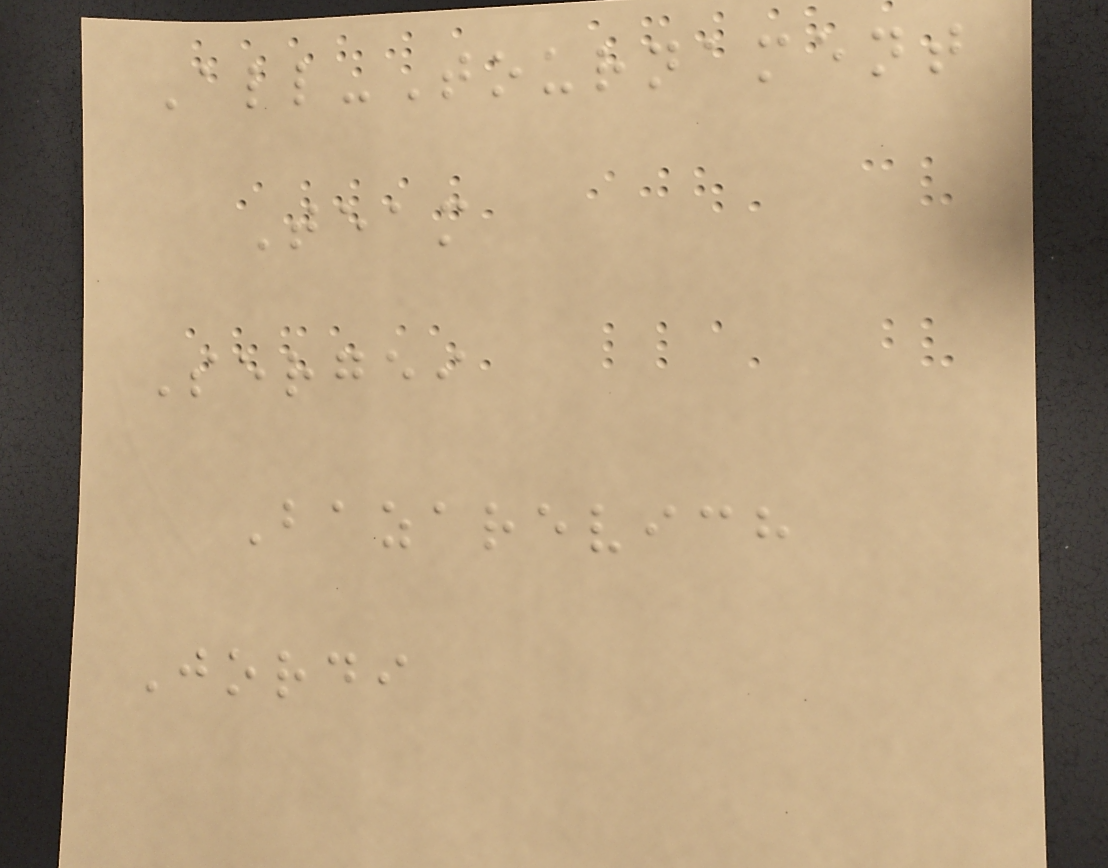All-Tournament
Team
Sergei
Bazarevich
Jordi
